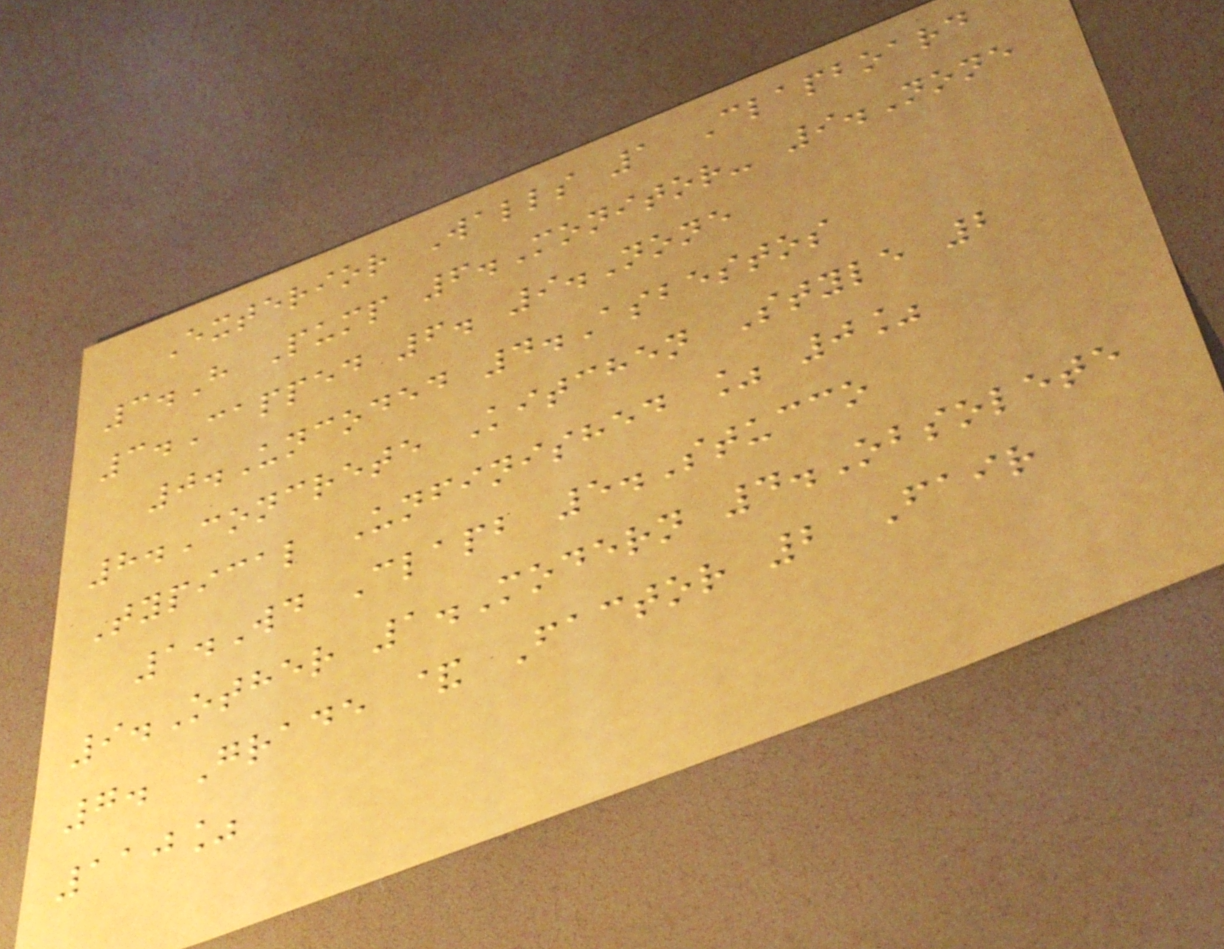Exterior Walls 1 Clapboard
3.H Pump 6.Monitor- 9.None
3.Capped 6. 9.None
0.Uncoded 4.Asbestos
8.Concrete Kitchen Style 2
Typical Unfinished % 0%
1.Wd Clapb 5.Stucco
9.Other 1.Modern 4.Obsolete
7. Grade & Factor 2 Fair
110%
